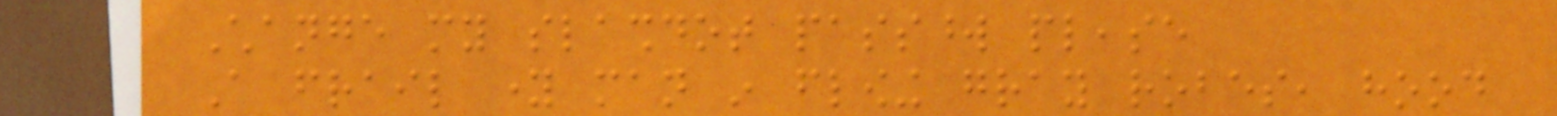Change my slashdot password please
A frail young man in flowing gray robes, hood
